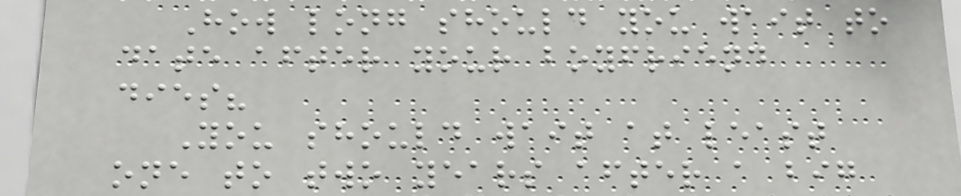How long should you wait to
date after your boyfriend
dies?
You should wait at least
one to two years after a big
